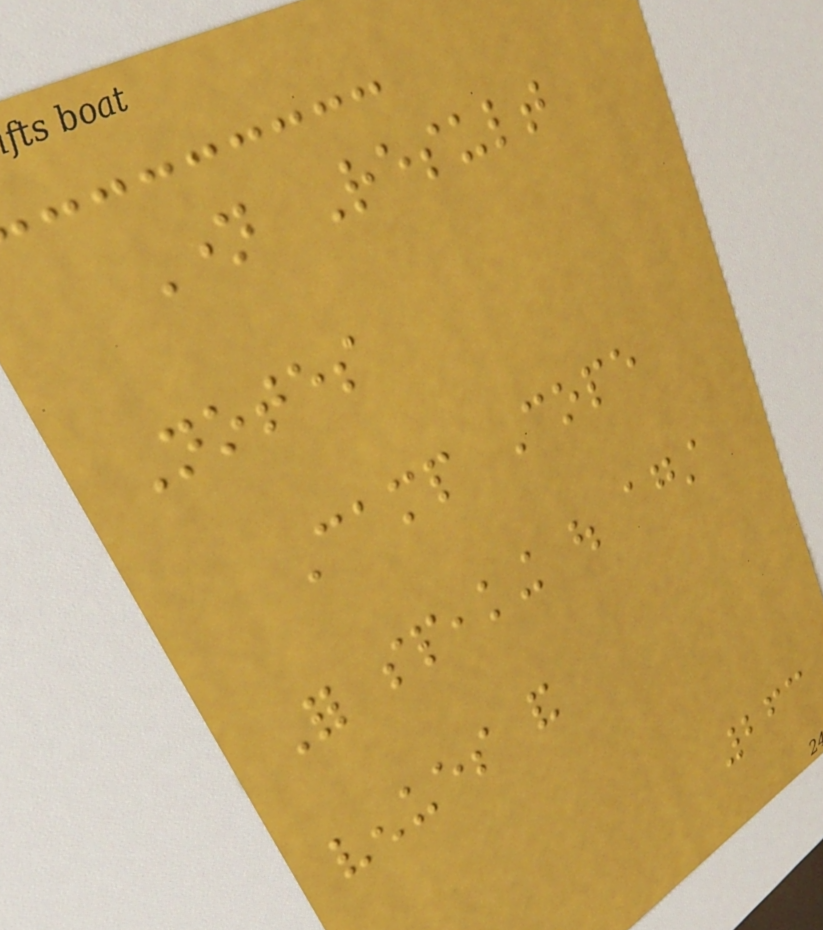Name Result
Notes
Camp Cope
For speaking out against
venues and
263
